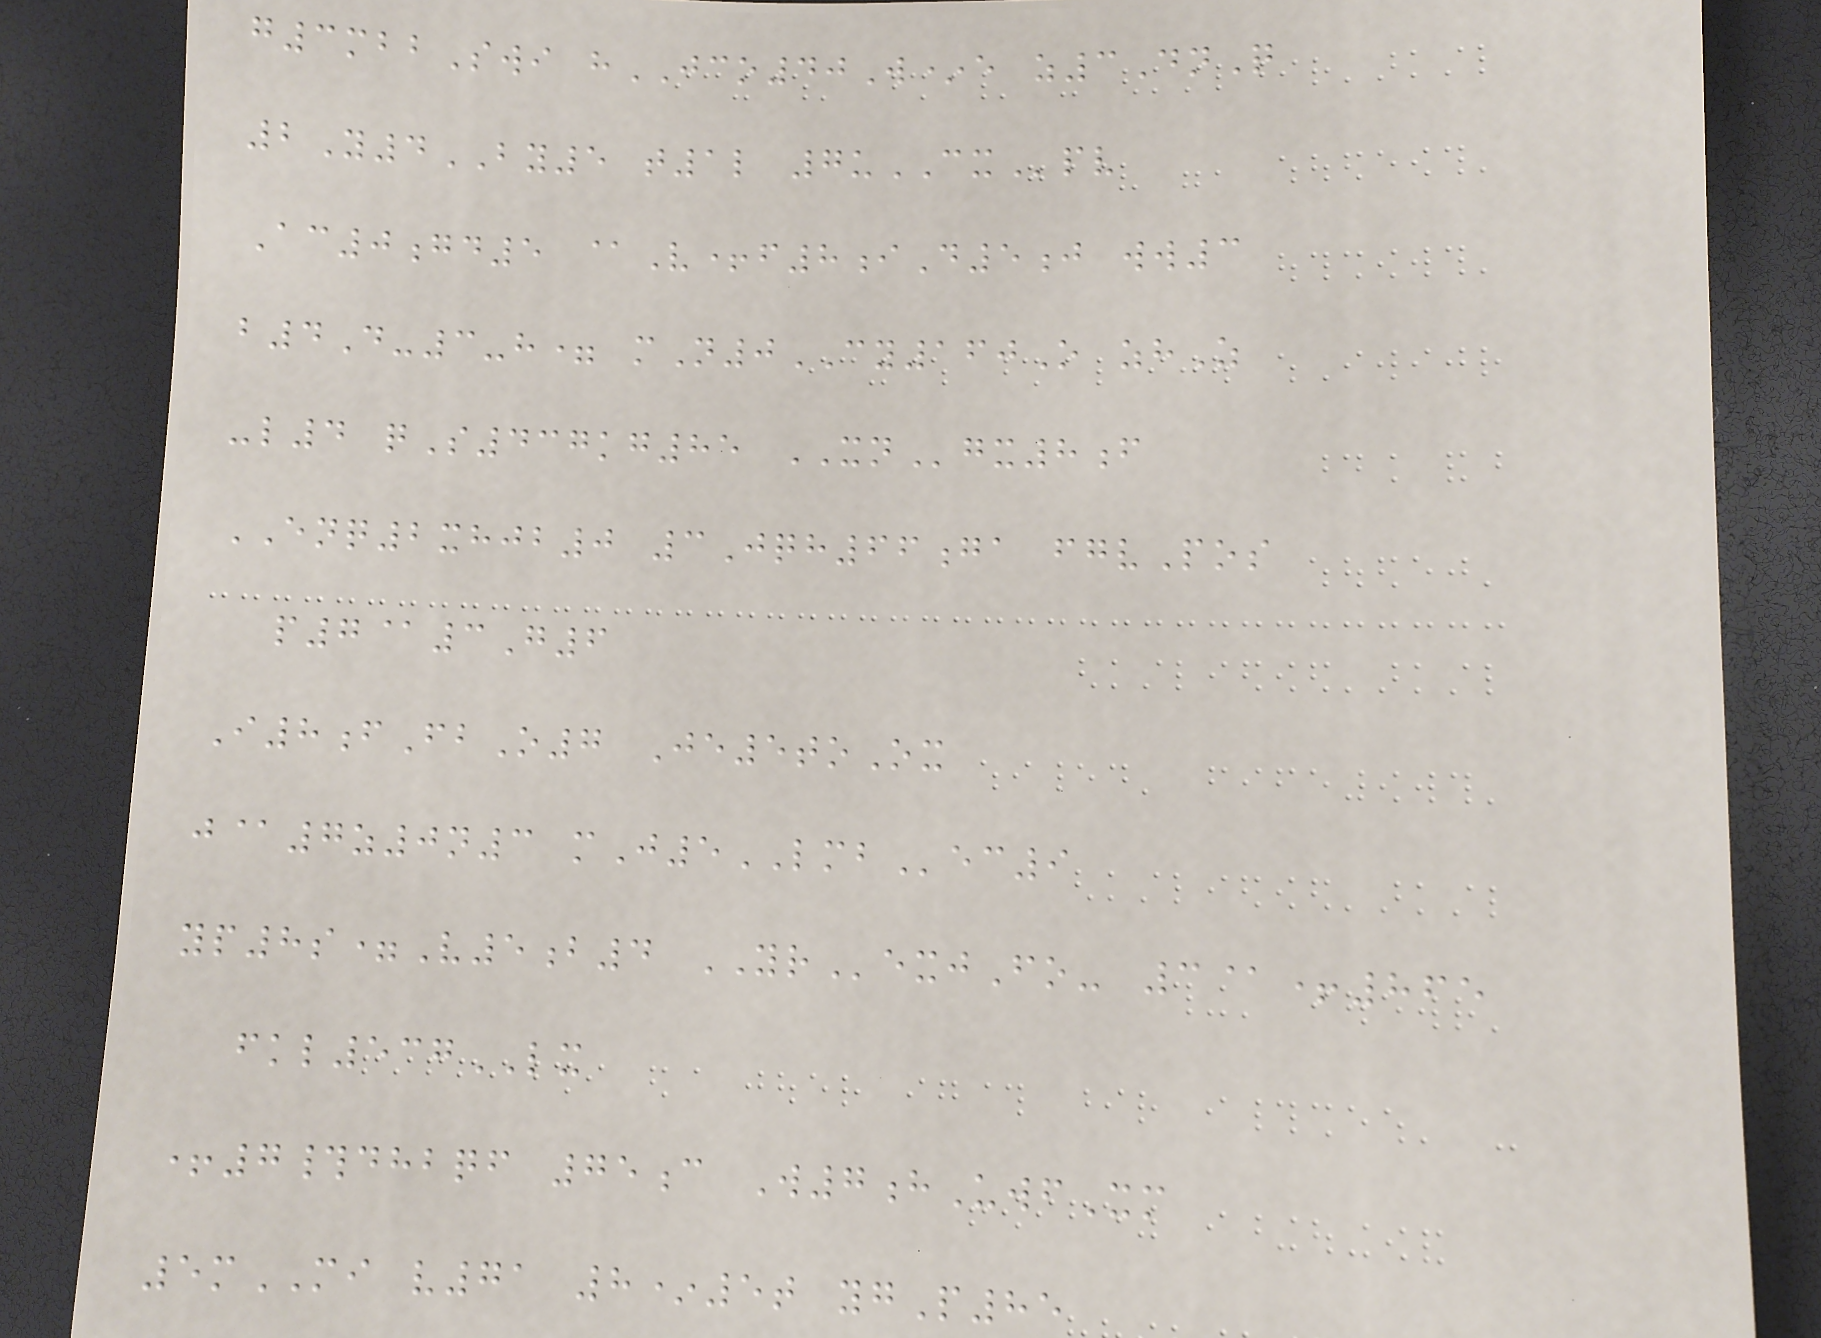g3mbbSwi hJCO40W*e z3DnQ
2Y4BY5 t1l 7uCXpv
Ac0gd5 @V+f8iD5j ww3
b4D-3-h= mN0CY160O zhZ
-l4 qS437kg85 XNgx8f
ENQ2xhjb0 3Jqh66ga fgvPos
p7@3G6
I8fFbO7 Je5toOx
j@7z0n3 mJ5LMBec9
yp8s=V5b4 YRexjFo- 3@+865
fkl537LX
+7#dhbqf 75c W7hUwfXm
5mMI v71 8*5t ygP85
